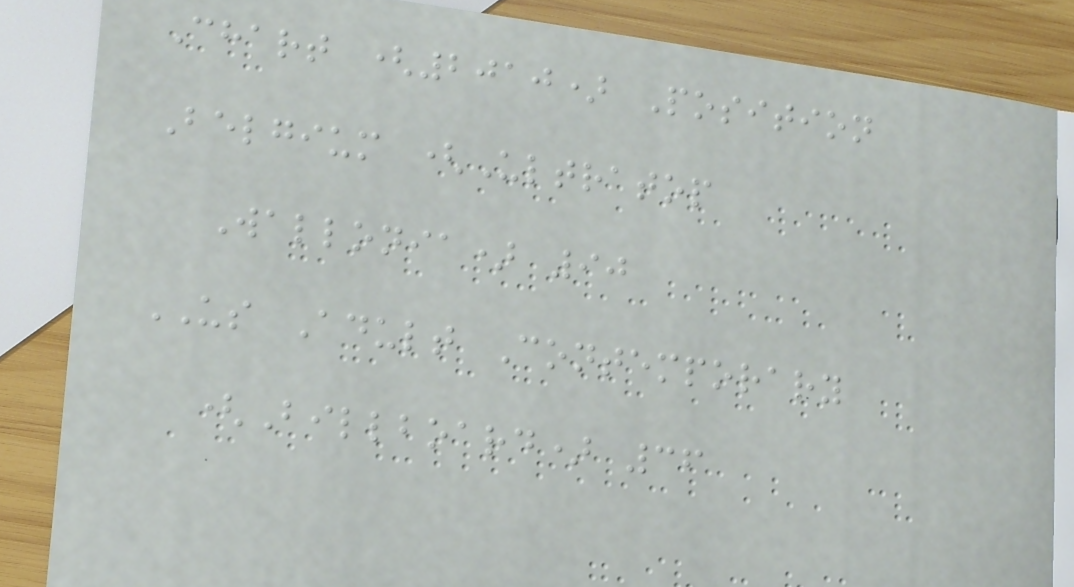Chart (2010) Position
Belgium (Ultratop
Wallonia) 90
US Adult Contemporary
(Billboard) 36
